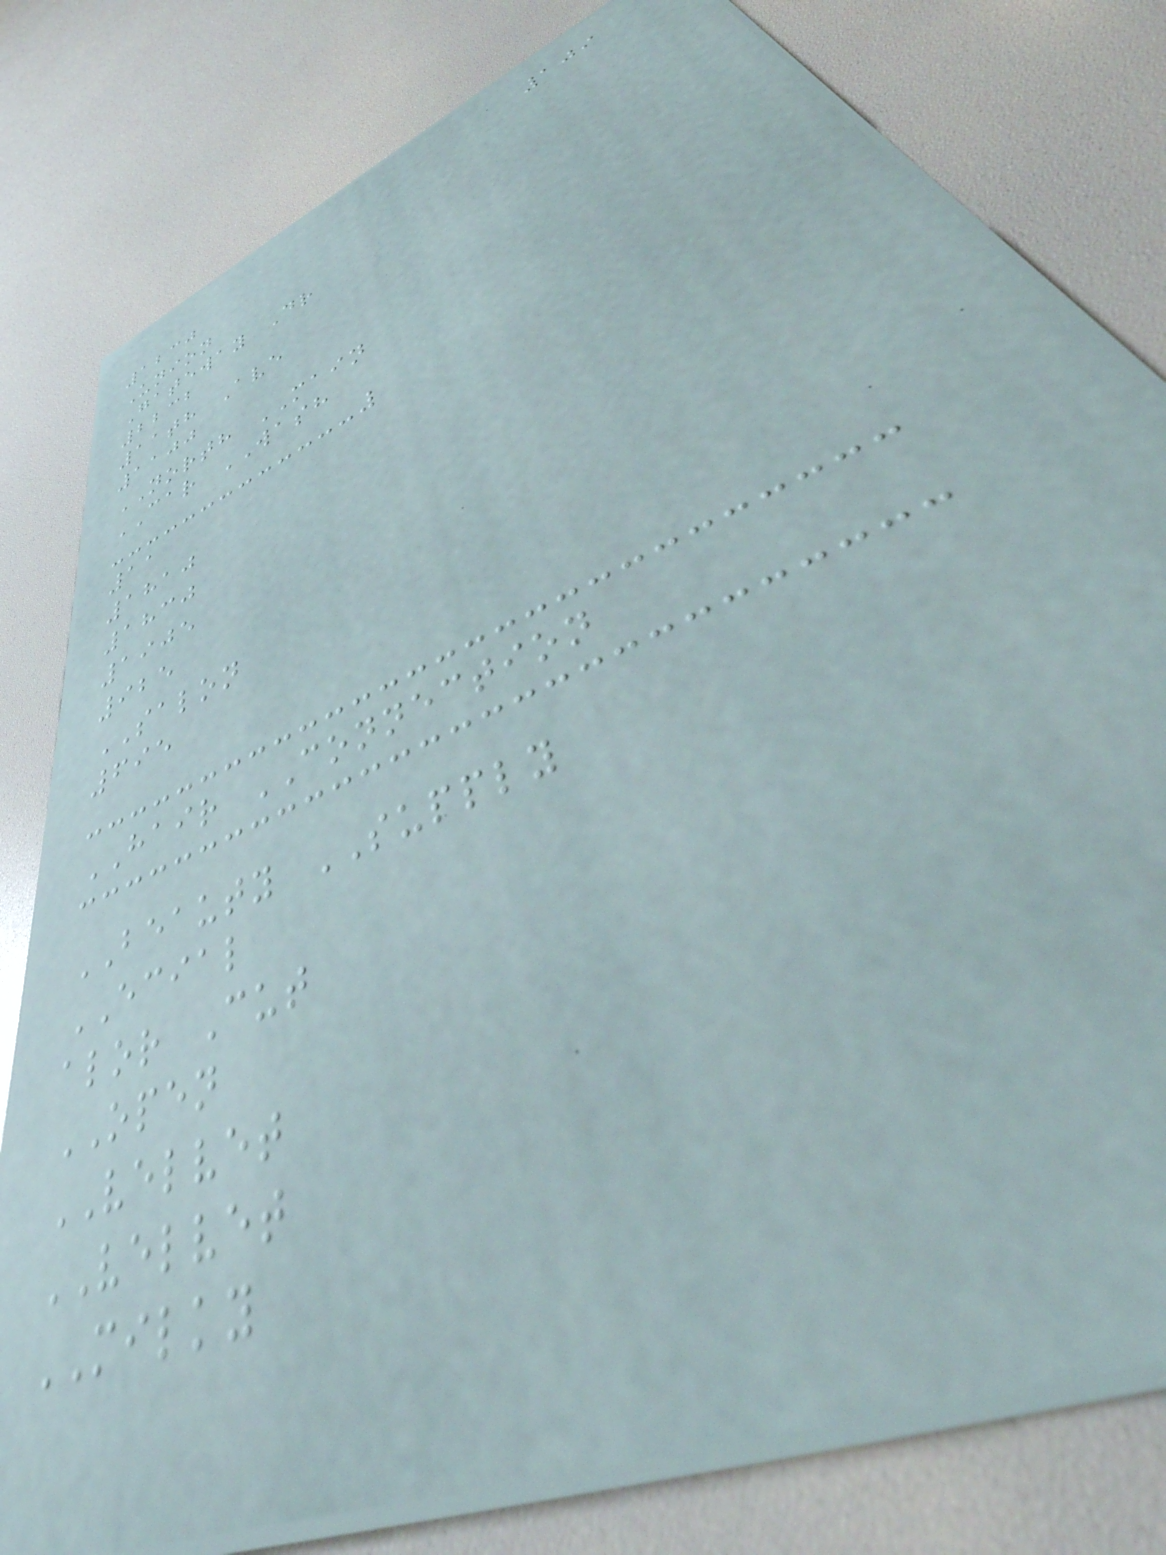109
1230
Union
Gateway Dr
2232
11th Ave
1100
NORTH MAIN
CAR WASH
11
1810
1830
1905
925
SALON
695
HAIR CONNECTION
BEAUTY SUPPLY
ECIAL
alor Cut
OPEN
VELVET
VELVET
MILKY
